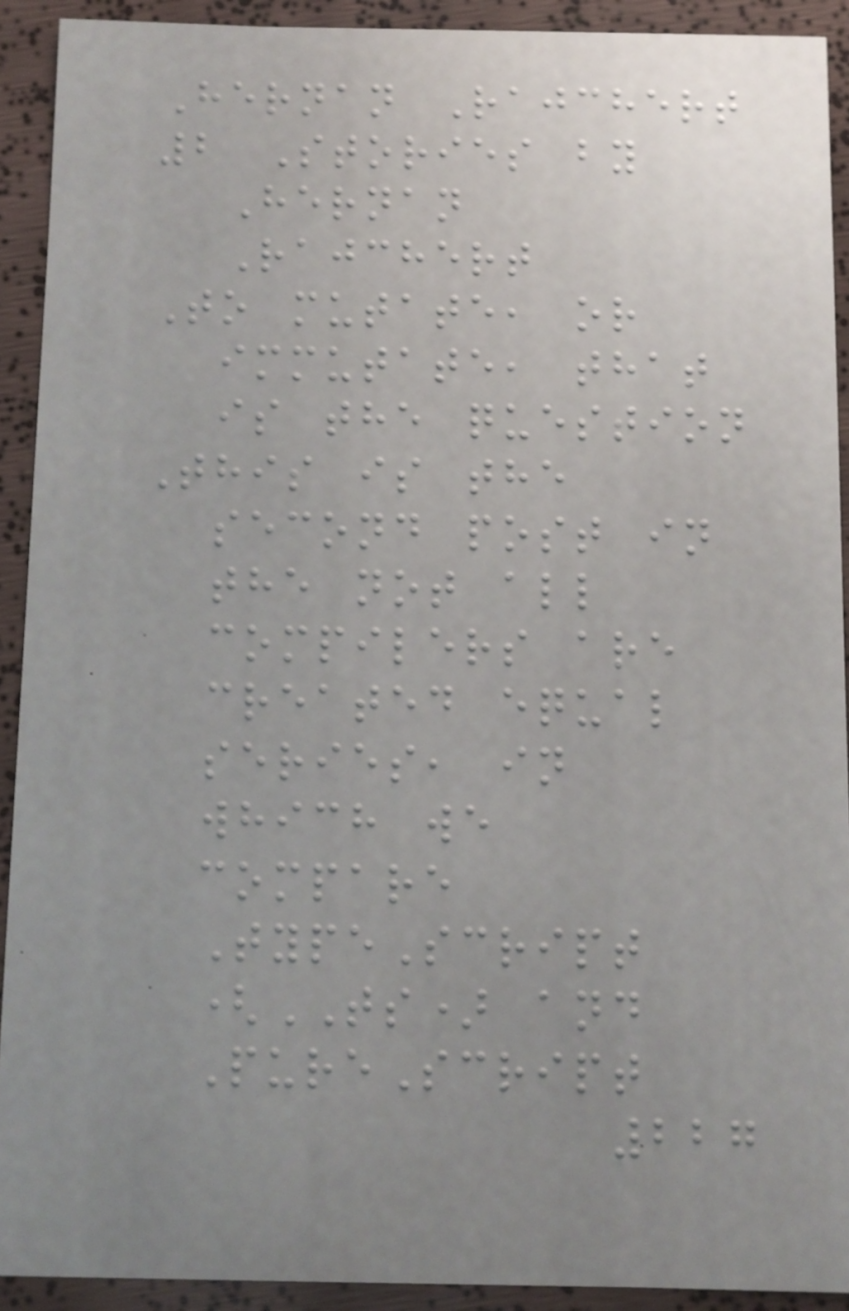Hernan Rajchert
2 Stories by
Hernan
Rajchert
To mutate, or
immutate, that
is the question
This is the
second post in
the not all
compilers are
created equal
series, in
which we
compare
TypeScript
(TS) and
PureScript
227
